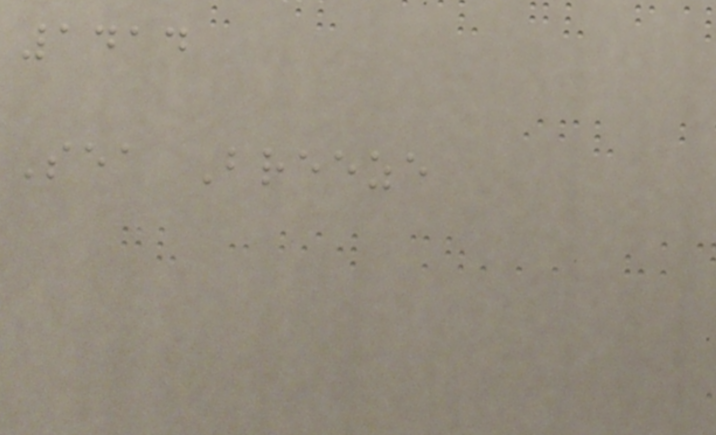1414
Sea Breeze
